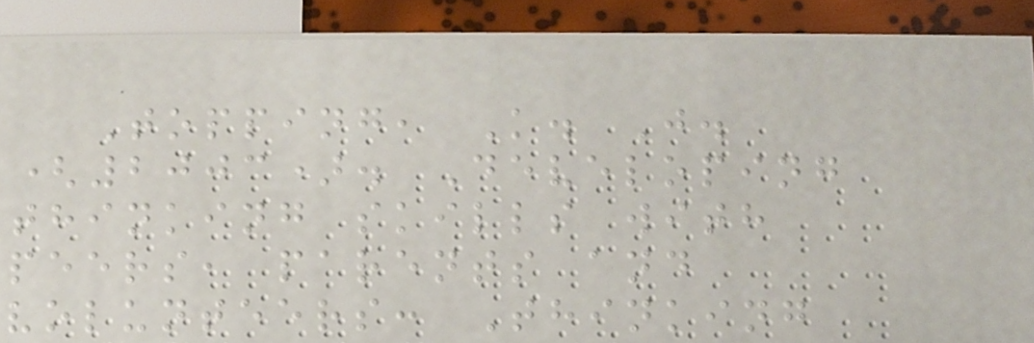Topping, K. J.
(2003). Developing
thinking skills with
peers, parents and
volunteers: Thinking
